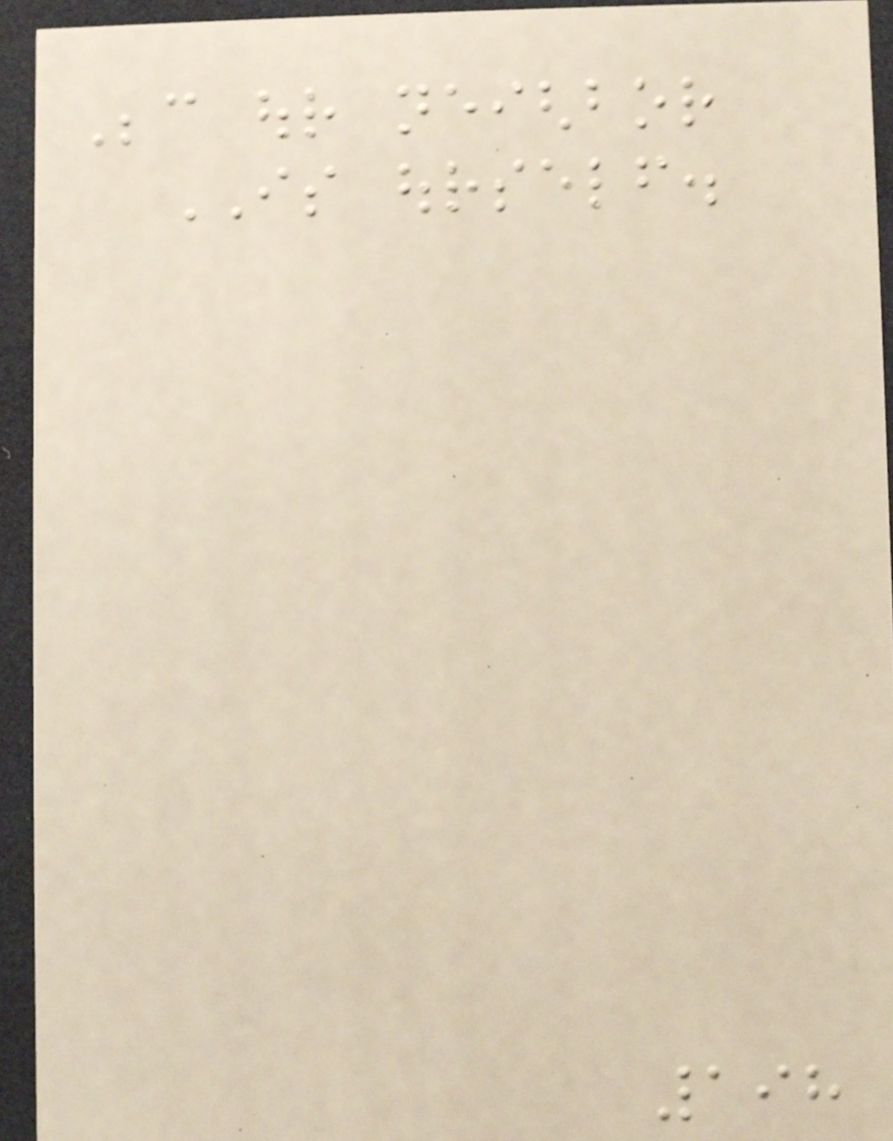Because our neighbor
IS ourself.
198
